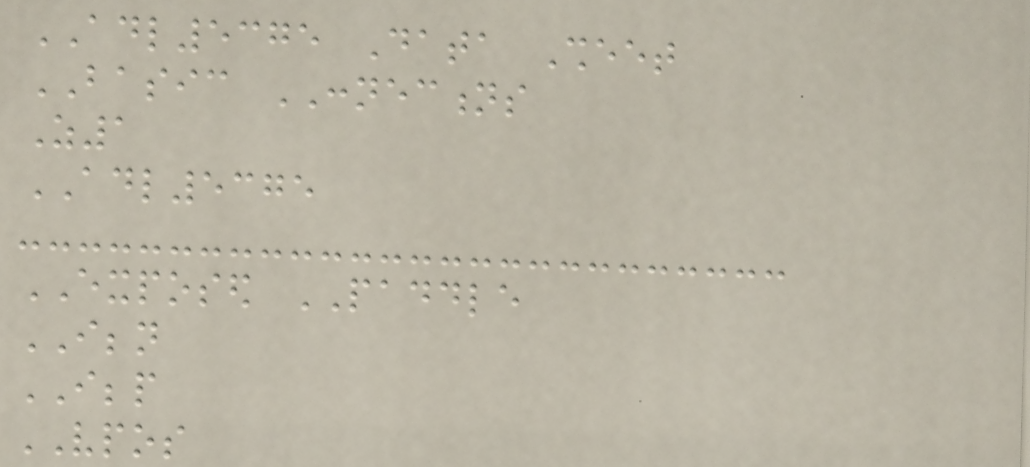ADL5375 Data Sheet
BASIC CONNECTIONS
Z1
ADL5375
EXPOSED PADDLE
IBBN
IBBP
VPOS
